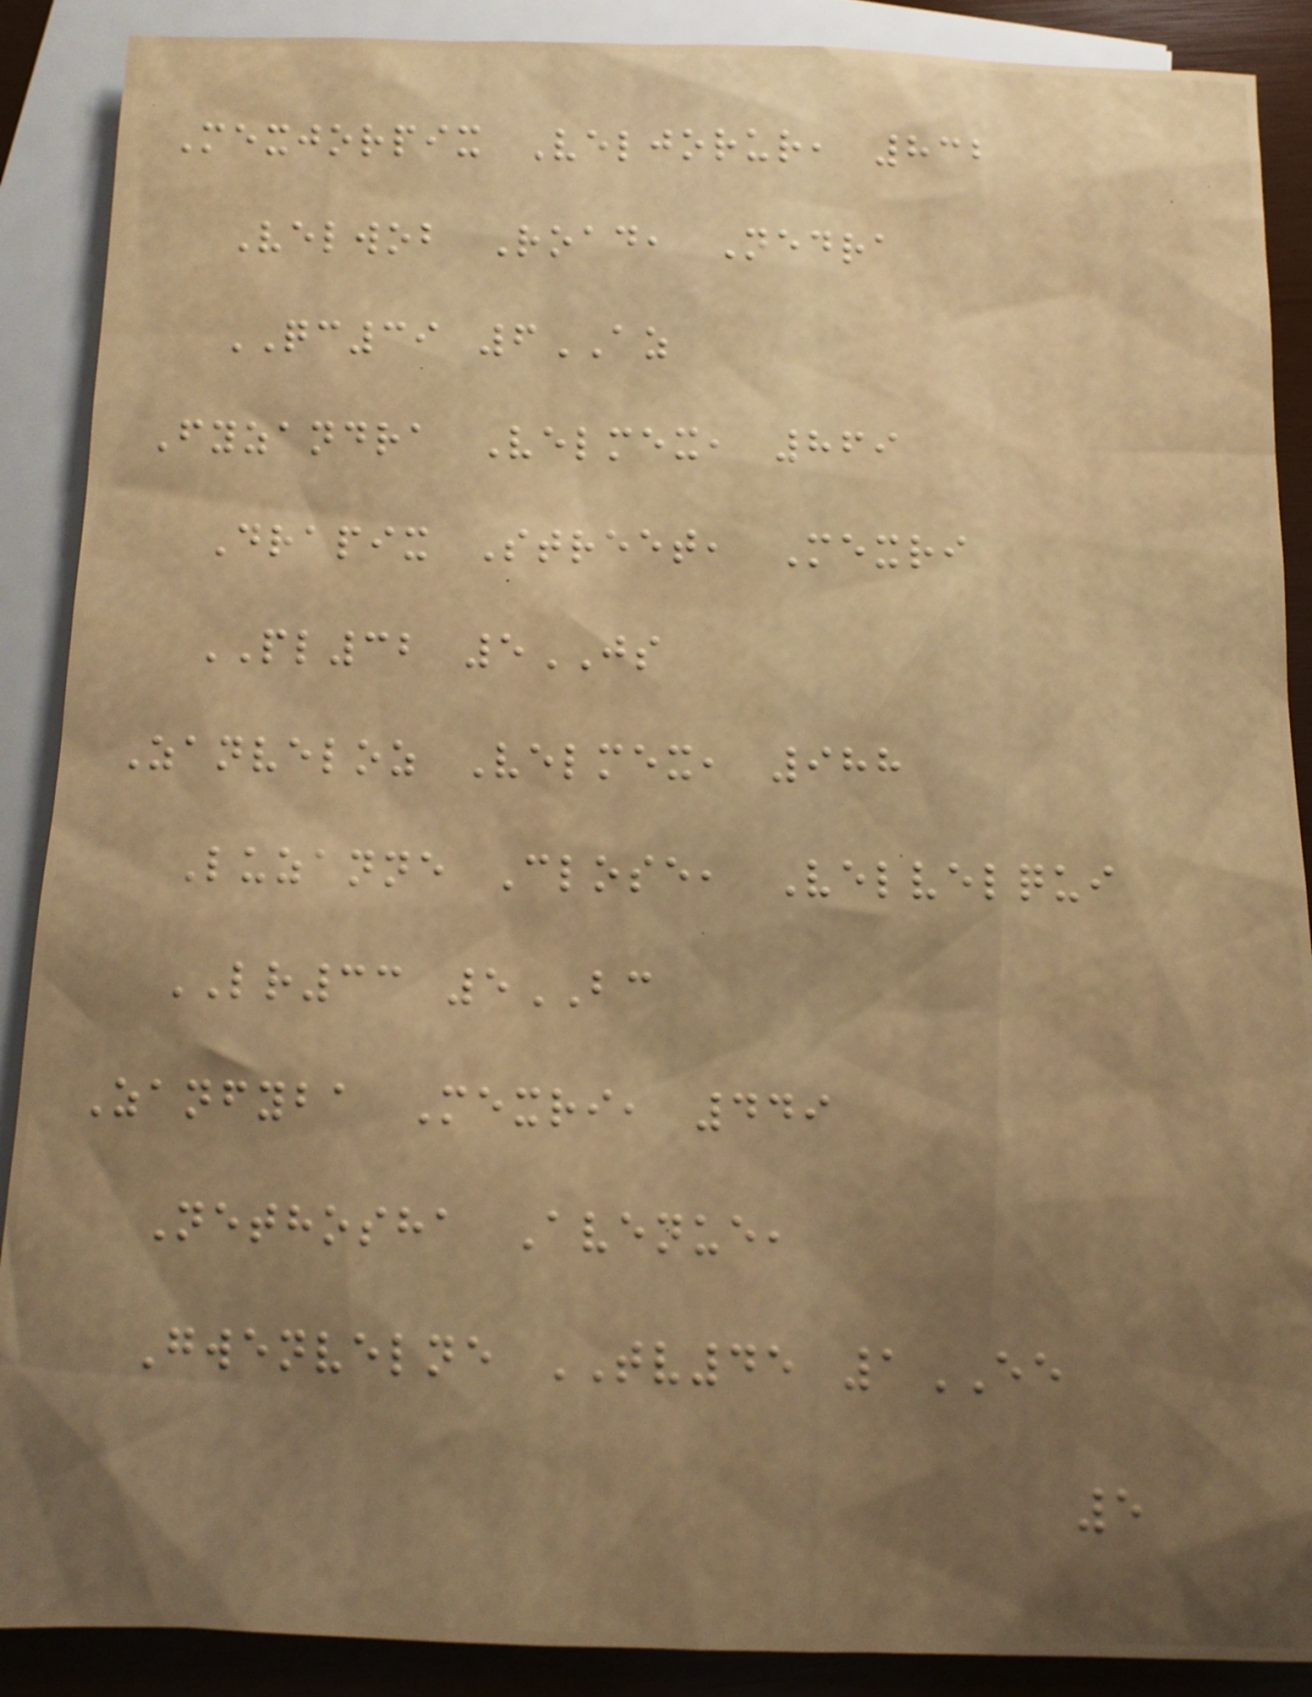Mexjorpix Veljorur, 832
Velwob Road, Nedra
QC39 6AZ
Fyzandra Velmex, 869
Drapix Street, Mexri
PL32 5JS
Zanveloz Velmex, 988
Luzanne Close, Velvelqui
LR33 5BC
Zanfyba Mexri, 449
Nethosha Avenue,
Gwenvelne TV45 1EE
5
